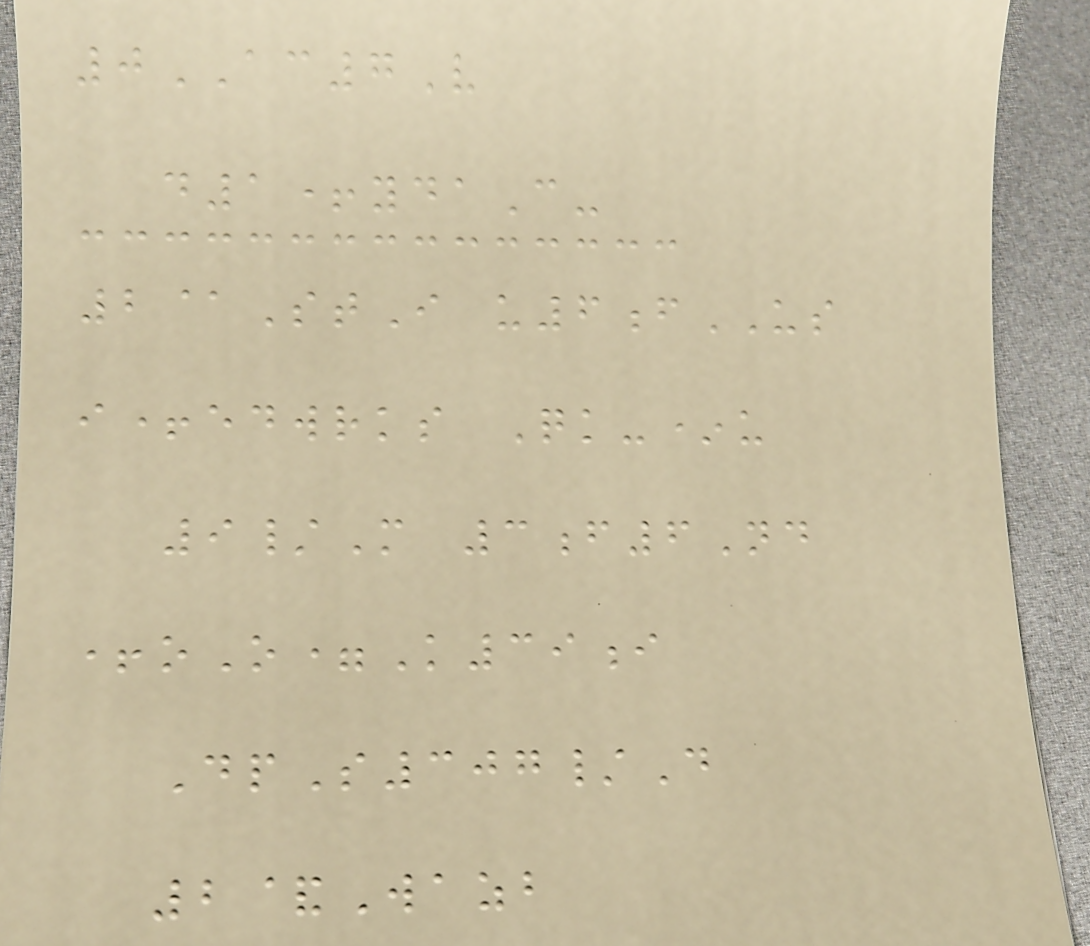0AC7V
d1+ydaC-
2@StI u6fUS
i+edwrks Qk-*u
9/M 3f6Nd
+oO=K39i
DpS307/D
2&Wazb
